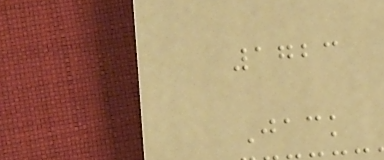1723
Jack
